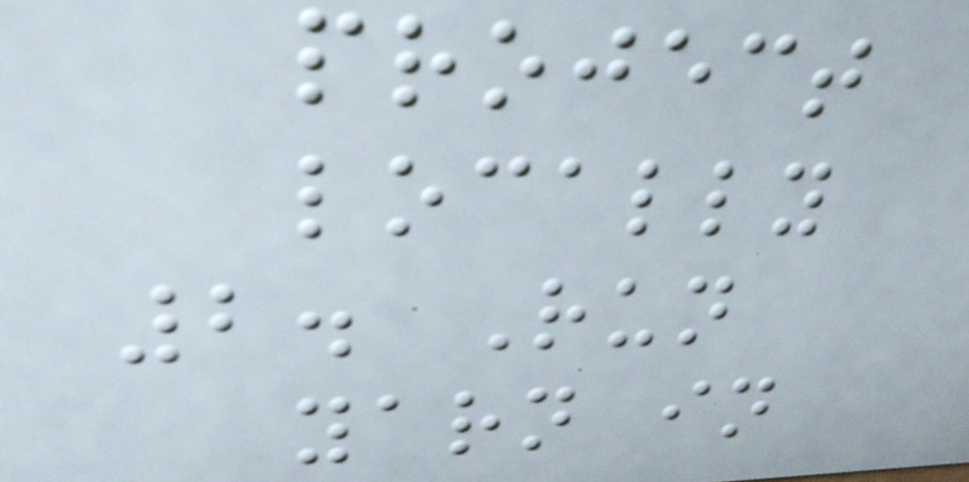project
locally
2. Run
yarn in
